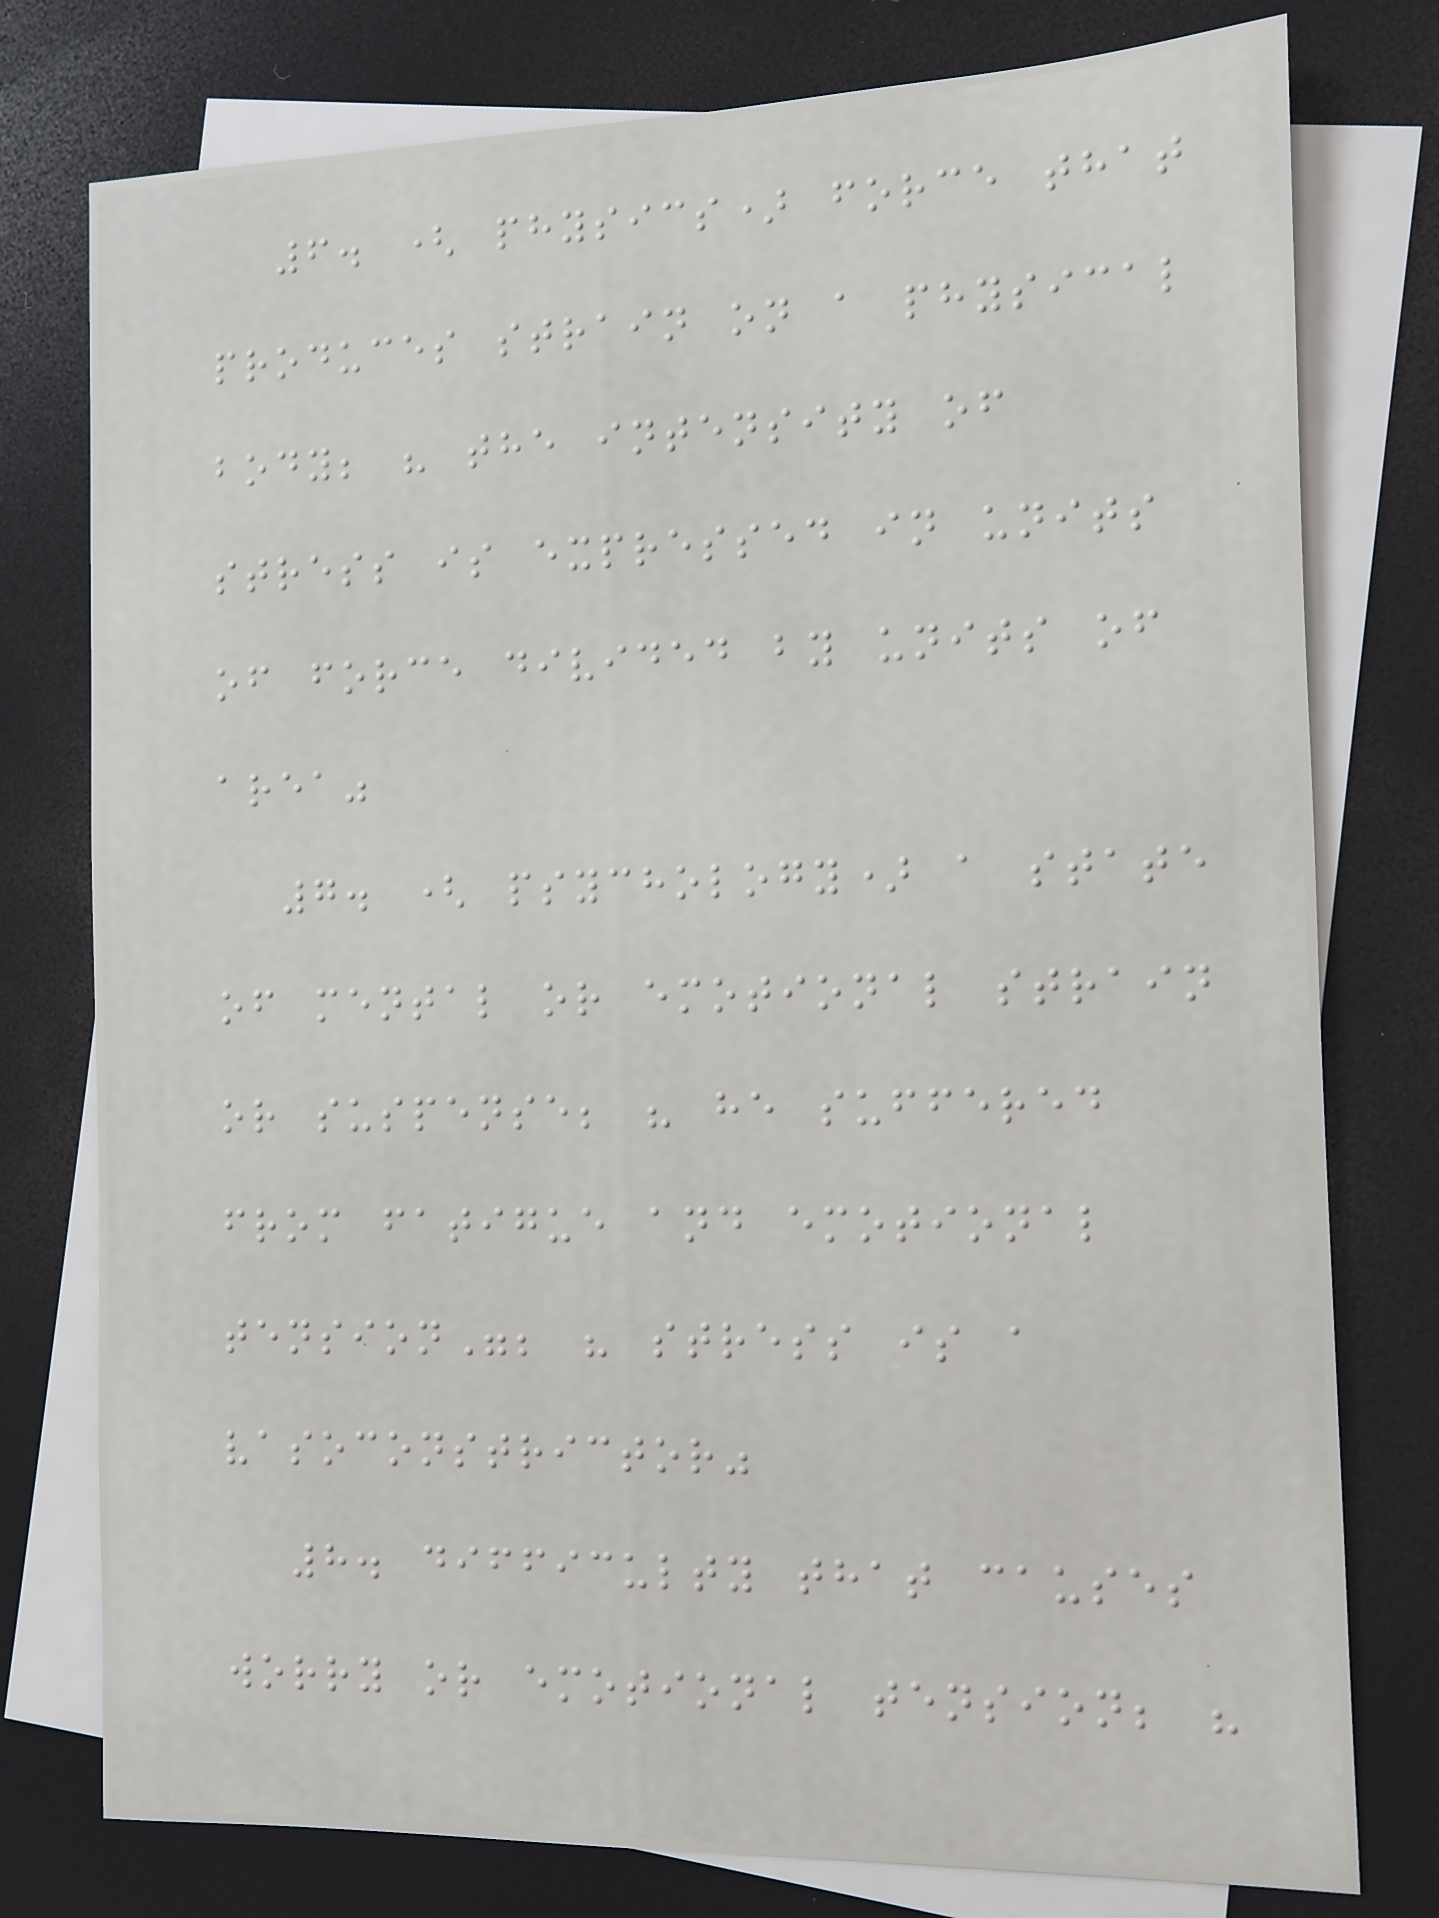6. ( physics) force that
produces strain on a physical
body; " the intensity of
stress is expressed in units
of force divided by units of
area"
7. ( psychology) a state
of mental or emotional strain
or suspense; " he suffered
from fatigue and emotional
tension"; " stress is a
vasoconstrictor"
8. difficulty that causes
worry or emotional tension; "
